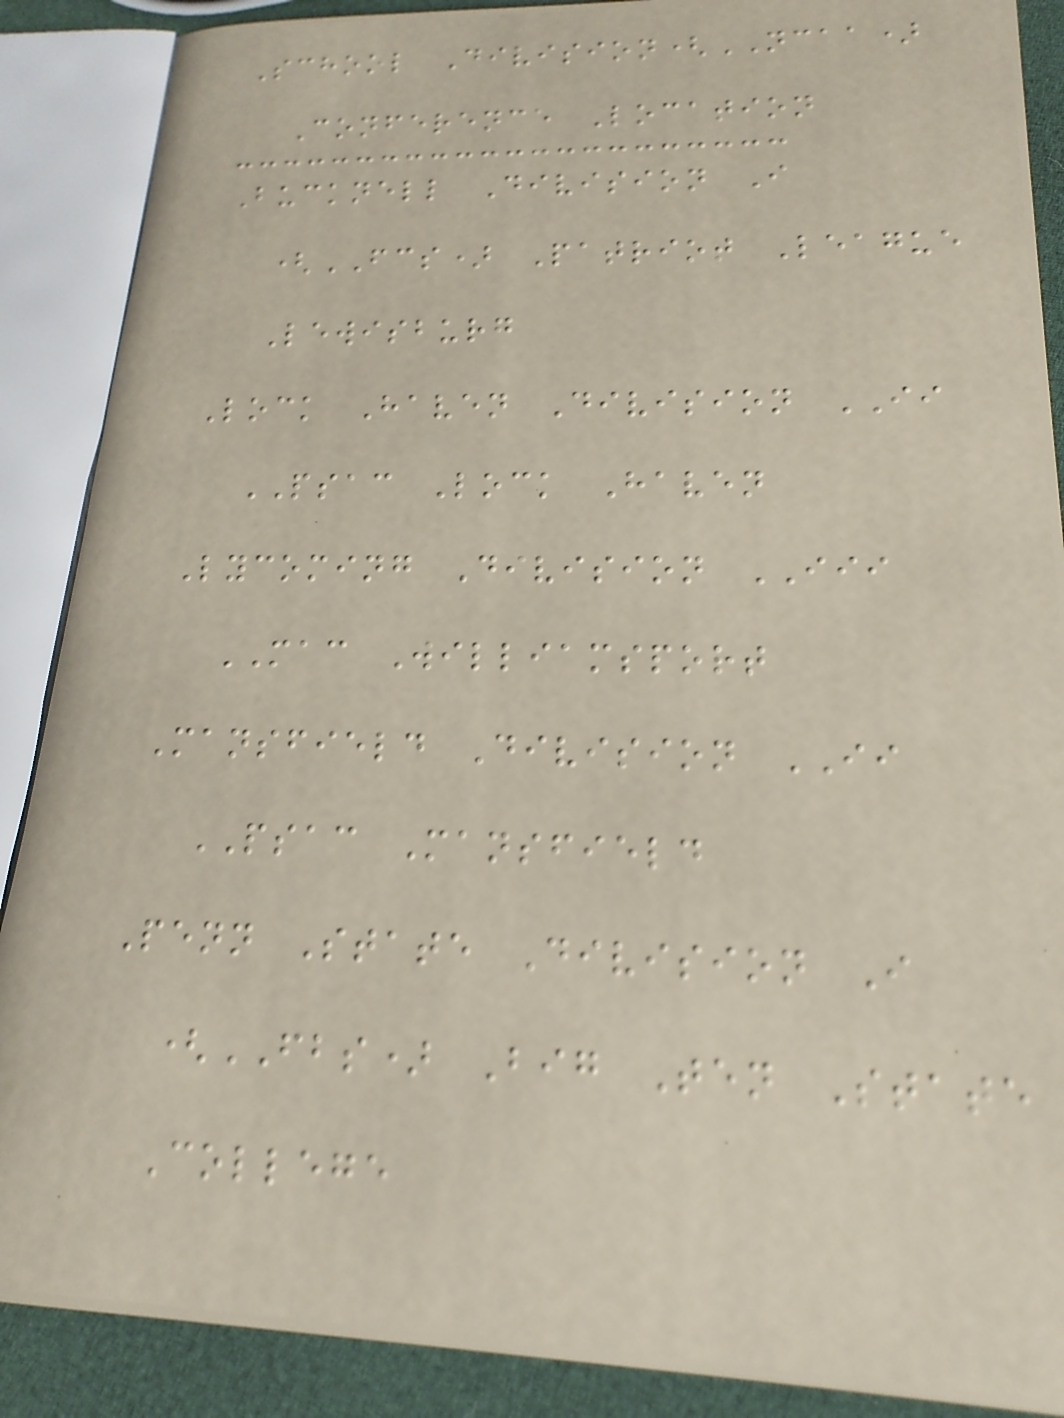School Division(NCAA)
Conference Location
Bucknell Division I
(FCS) Patriot League
Lewisburg
Lock Haven Division II
PSAC Lock Haven
Lycoming Division III
MAC Williamsport
Mansfield Division II
PSAC Mansfield
Penn State Division I
(FBS) Big Ten State
College
